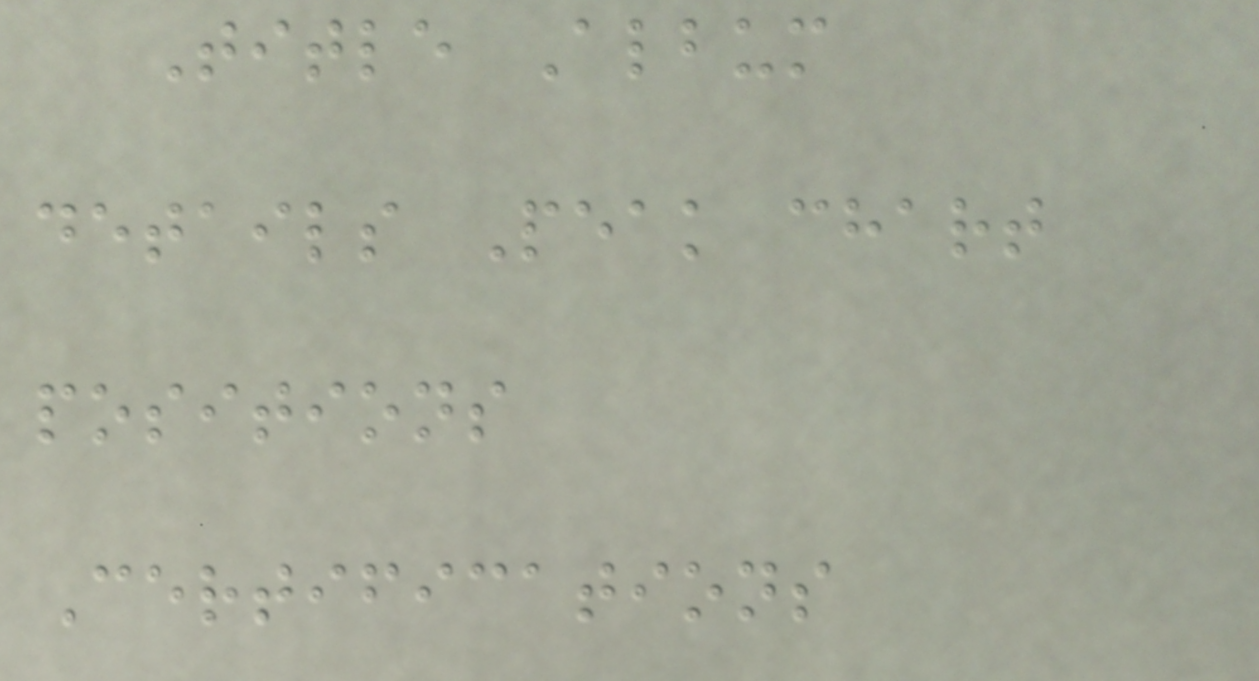Title Album
details Peak chart
positions
Certifications
